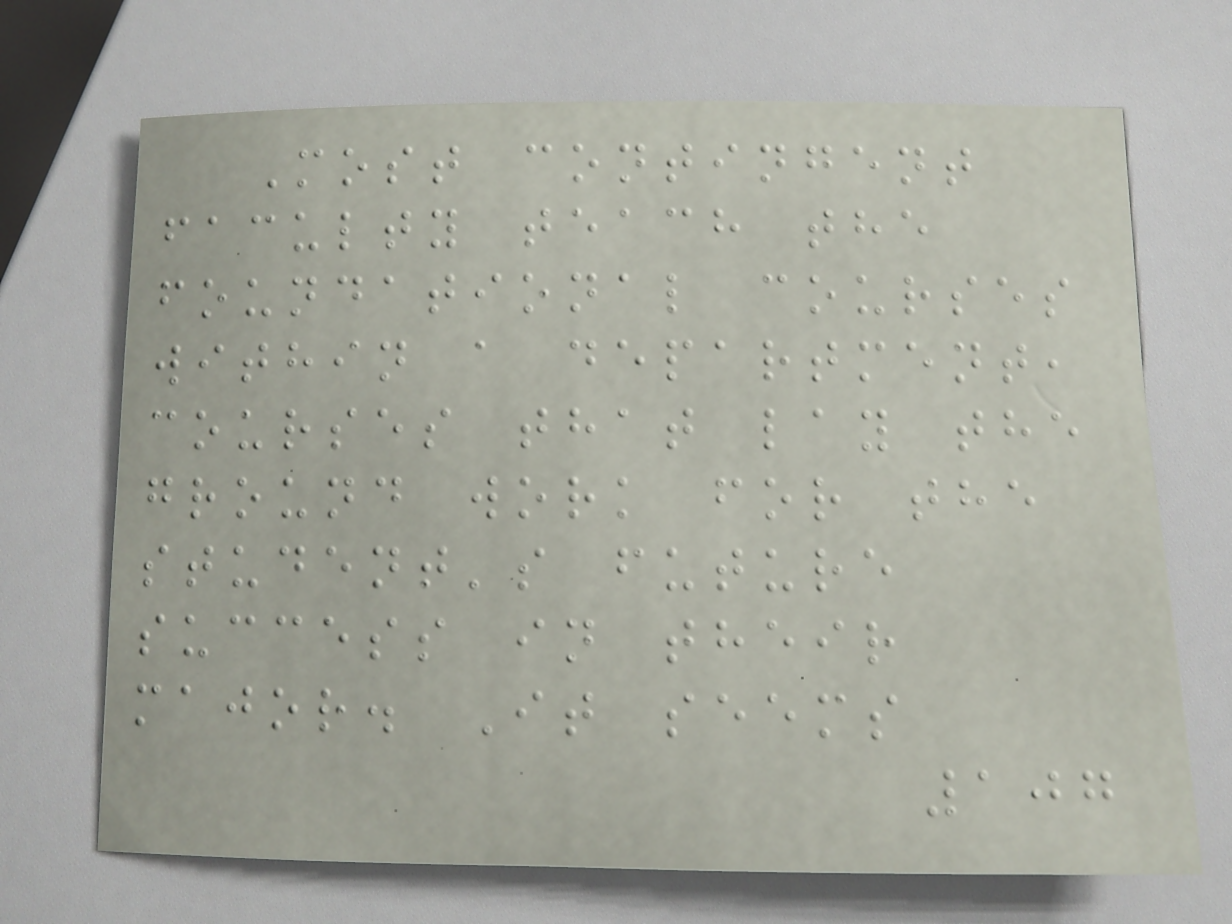Most contingent
faculty teach the
foundational courses
within a department,
courses that lay the
ground work for the
student's future
success in their
major. It seems
107
